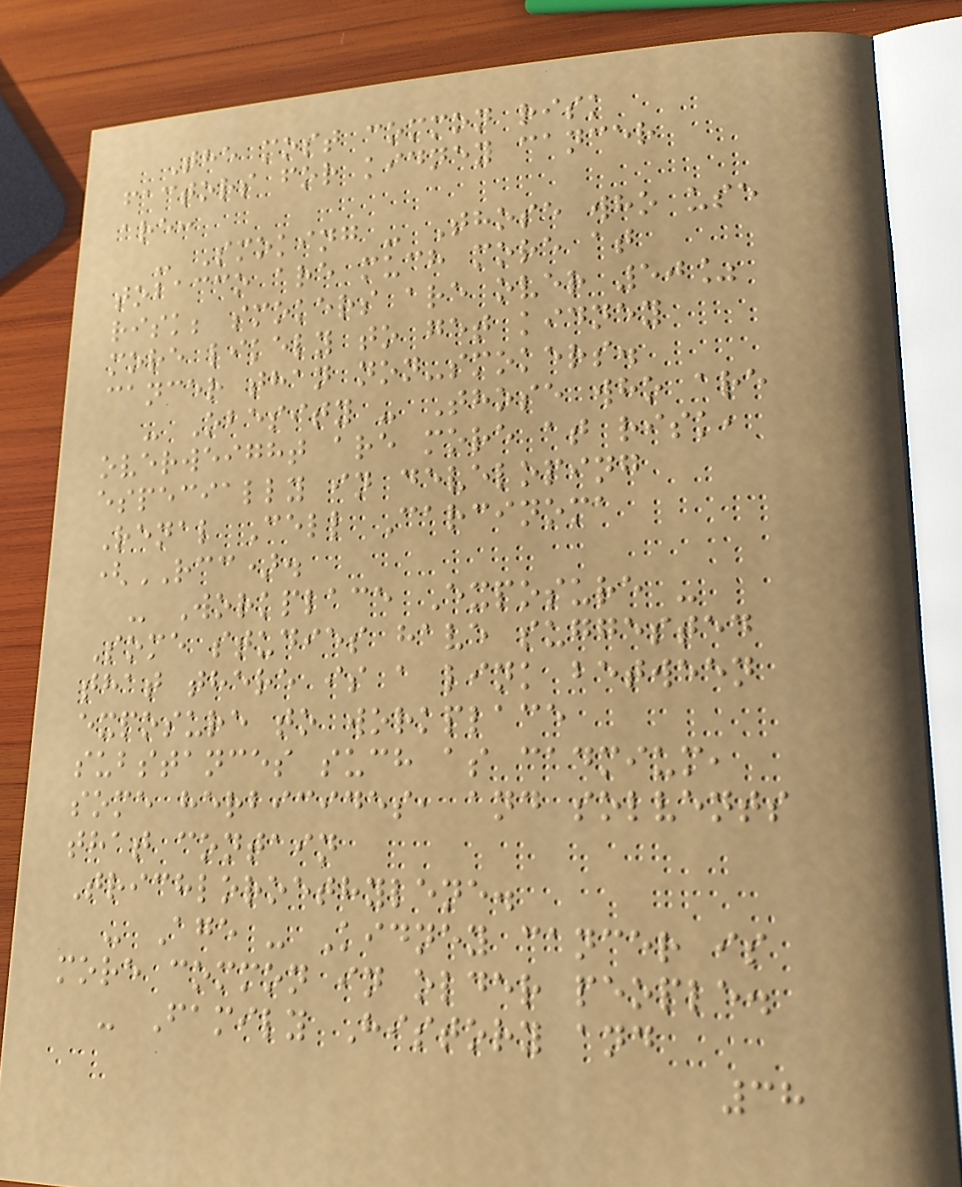The most common risk
factors for kidney cancer
are:
- Smoking - Those who use
tobacco are much more at
risk; smokers are over 50%
more likely to get kidney
cancer than non-smokers.
- Obesity - Those who are
overweight are more at risk,
especially in developing
Renal Cell Carcinoma
(RCC).
- Workplace Exposure -
Some studies have suggested
that there is a link between
exposure to workplace
substances such as cadmium,
some herbicides, and solvents
that contain
Trichloroethylene.
- Age - Kidney cancer is
more common in older people.
- Family History and
38
